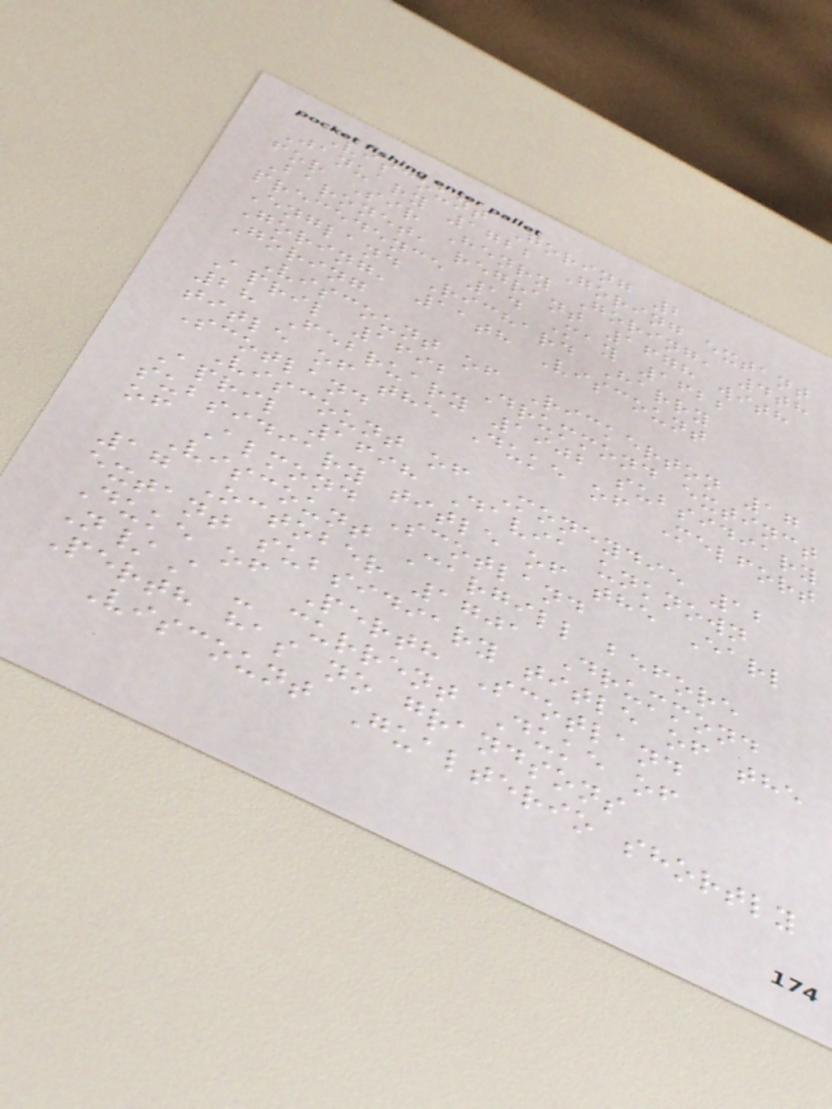Viscount Goring 2
January 1722 Goring extant
for Sir Henry Goring, 4th
Baronet, regrant 1678 with
precedence 14 May 1622
England Richard Harry
Goring, 11th Viscount
Goring
Viscount of Rickerton 17
April 1692 Drummond extinct
28 February 1902 subsidiary
title of the Duke of Melfort
Scotland
Viscount of Moneydie 12
April 1698 Davia unknown
subsidiary title of the Earl
of Almond Scotland
Viscount Cargill before
17 October 1701 Drummond
extant subsidiary title of the
Duke of Perth Scotland
N/A - current Duke of
Perth has no grandsons
Viscount Gualterio shortly
